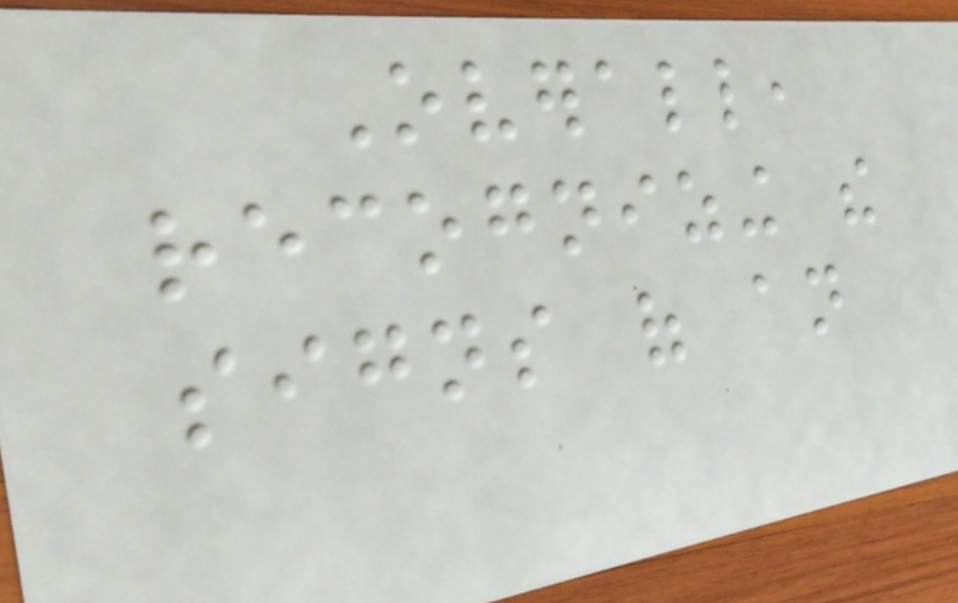Overall,
recognizing the
signs of an
